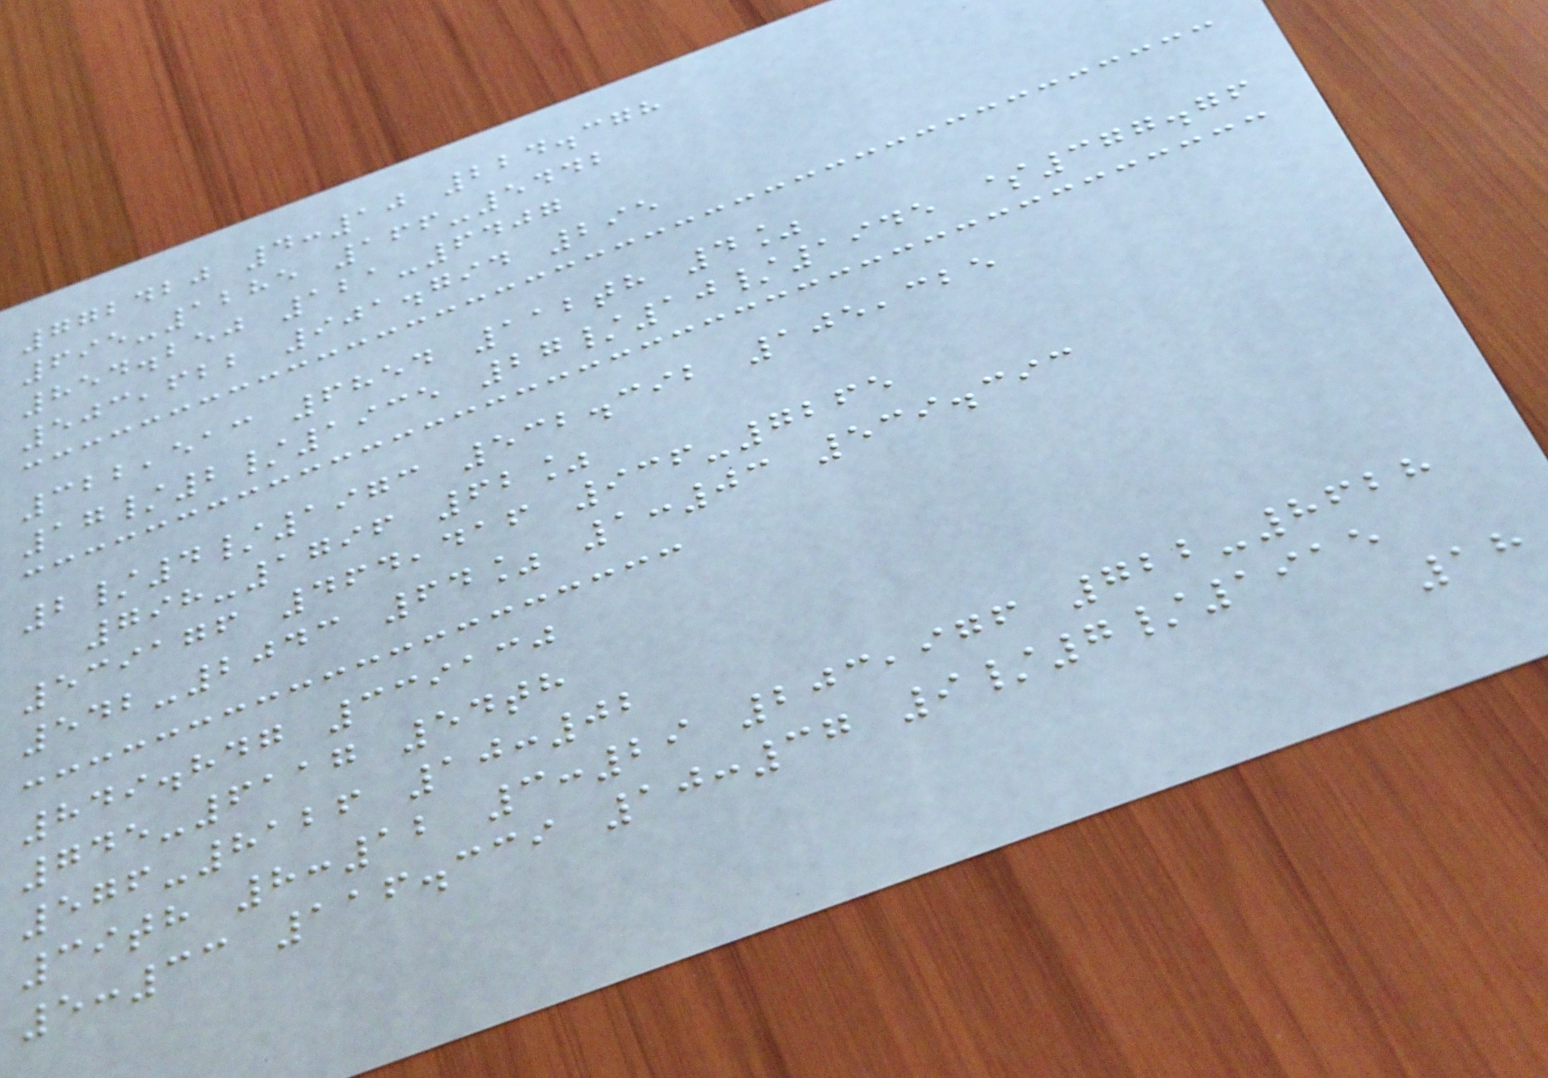772420 4:10 224.378
695-1285 166-5442
854.250 121-6407
503,622 901.794 295
322,513 6854 112th 4%
17/2/1935 27/10/1945 $377.76
2/4/1973 532.392 105,325
798-1796 62%
539176 464,416 936-7265
542-2043 64% 1:03 539.393
849.847 339130
745-6117 54th
576-8126 10:02
39th 8:12 3:29 203,976 722-8628
5:33 116.339 10:37 9/7/1915
18
